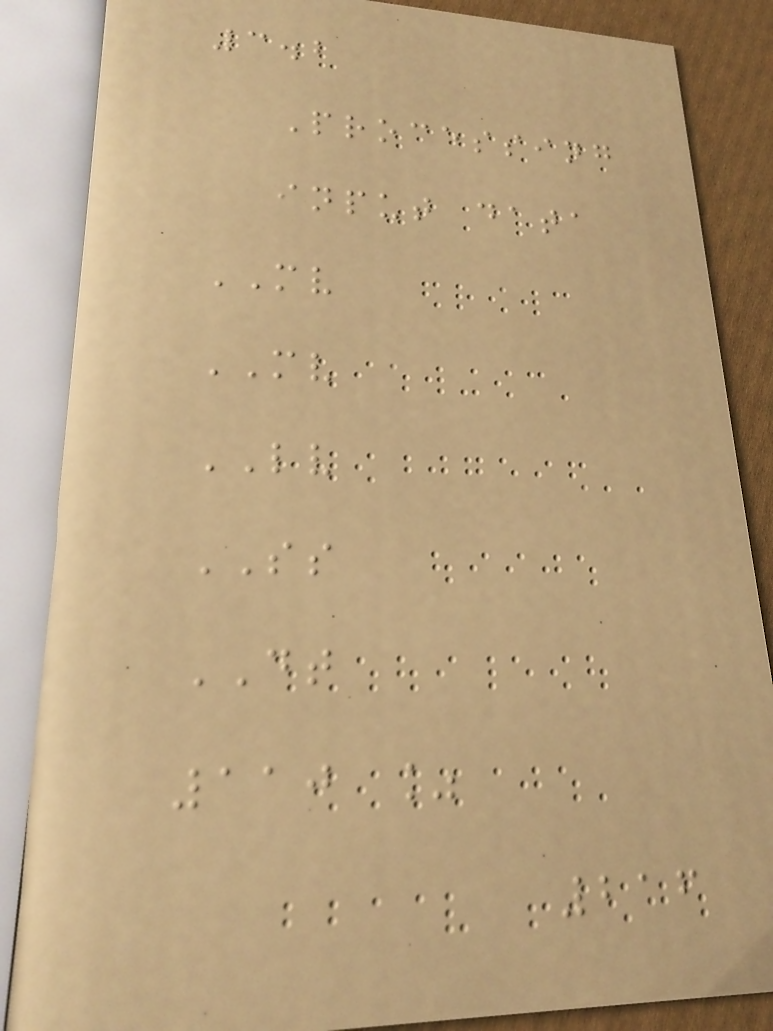3.2
Processing
input data
MV
MV
LV
SS
DT
110 %
216
